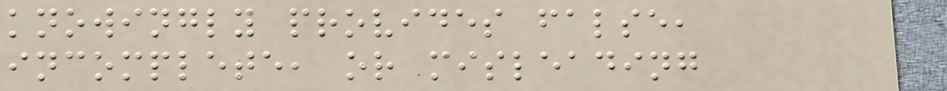knowingly provides false,
incomplete, or misleading
